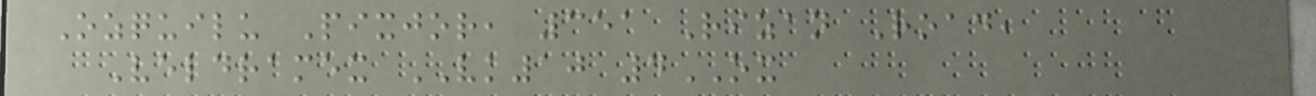Ozquilu Pixjor, 351 Rizan Road,
Veldramex VK10 4OX
